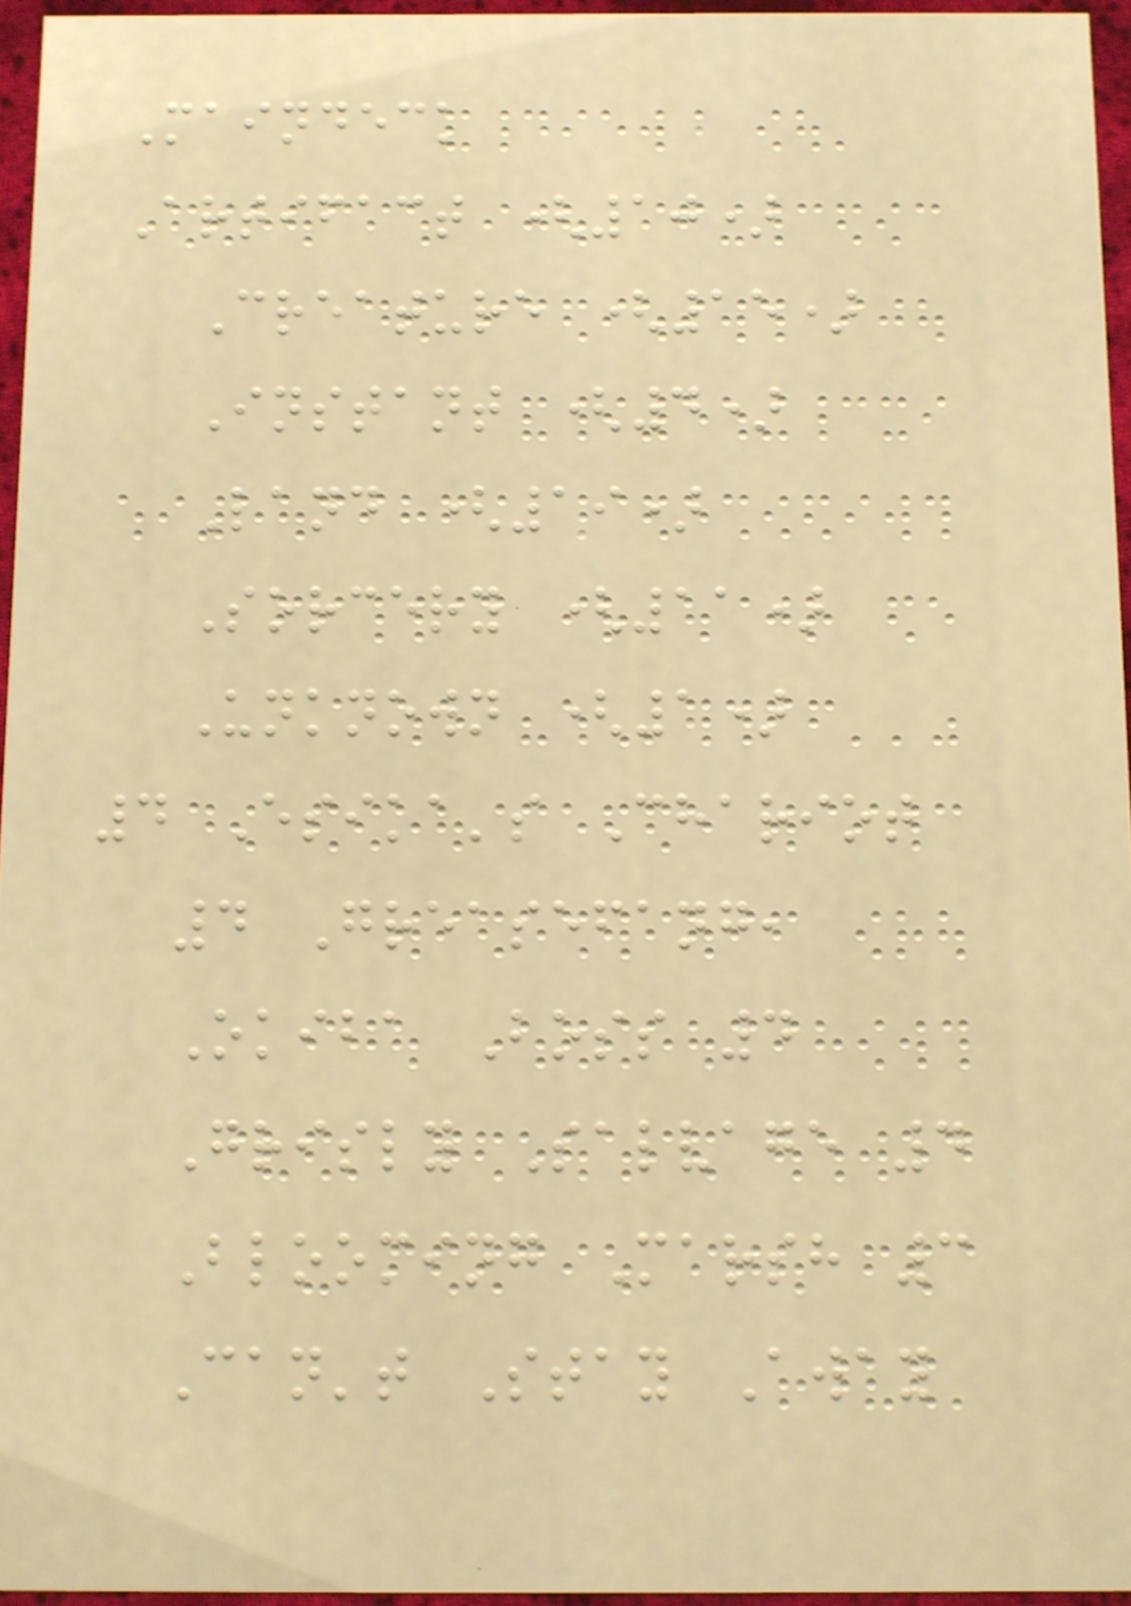Maindeck
Artifact (10)
Creature (15)
Instant (4)
Land (19)
Sorcery (11)
Unknown (1)
4 Esika's Chariot
4 Greasefang,
Okiba Boss 4
Grisly Salvage 4
Blooming Marsh 3
Can't Stay Away
